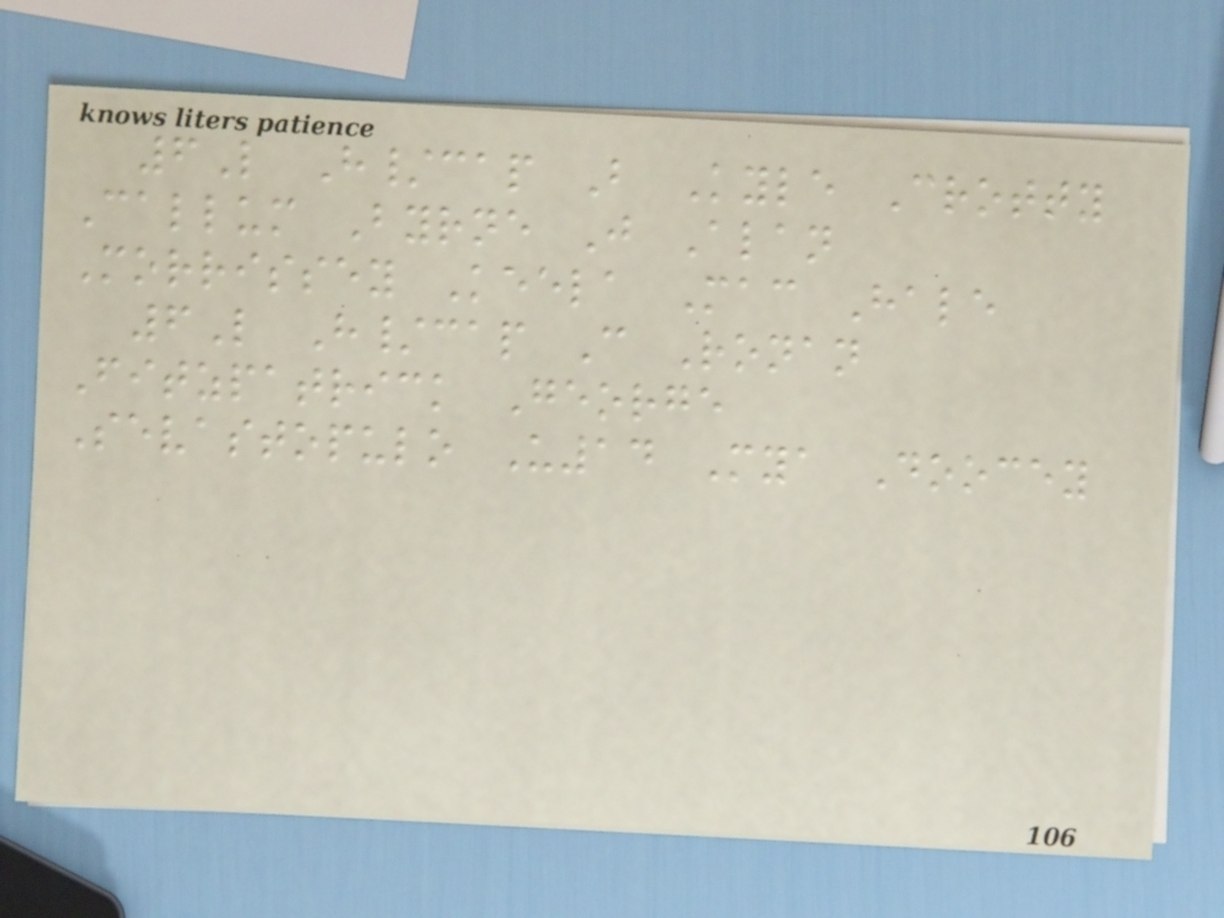6L H/cap B Kyle Crotty
Callum Byrne J Alan
Morrissey Keela Mac Hale
6L H/cap C Ronan
Fitzpatrick George
Sevastopulo U14 Mya Doocey
